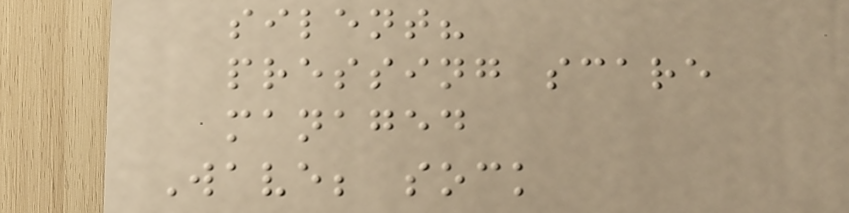silent?
pressing scare
managed
Wave; sock
